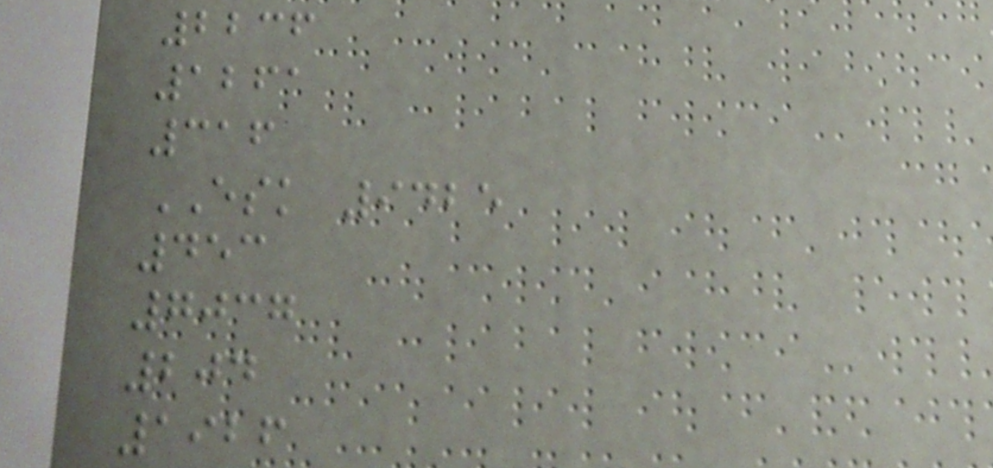2236
1261
316
ESK 9425
453
7037
204
1926
